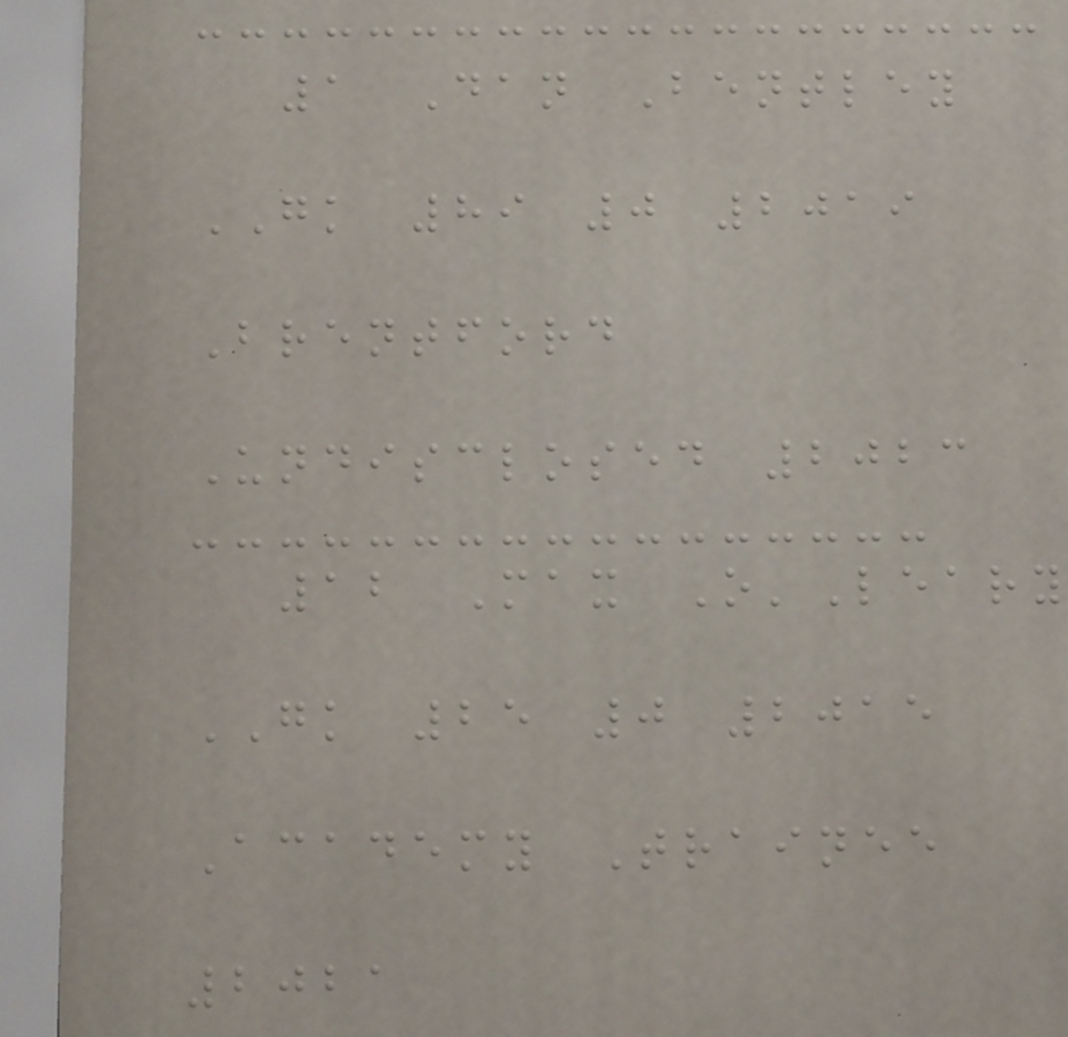1 Dan Bentley
GK 89 0 2019
Brentford
Undisclosed 2023
12 Max O'Leary
GK 25 0 2015
Academy Trainee
2021
